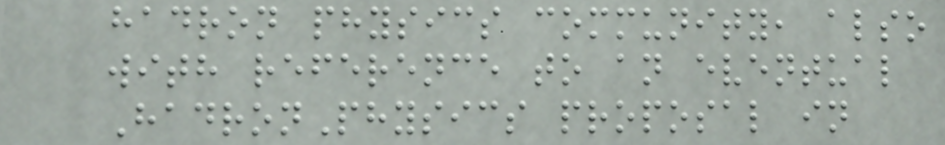hadron physics community, also
with reference to an eventual
HadronPhysics proposal in
